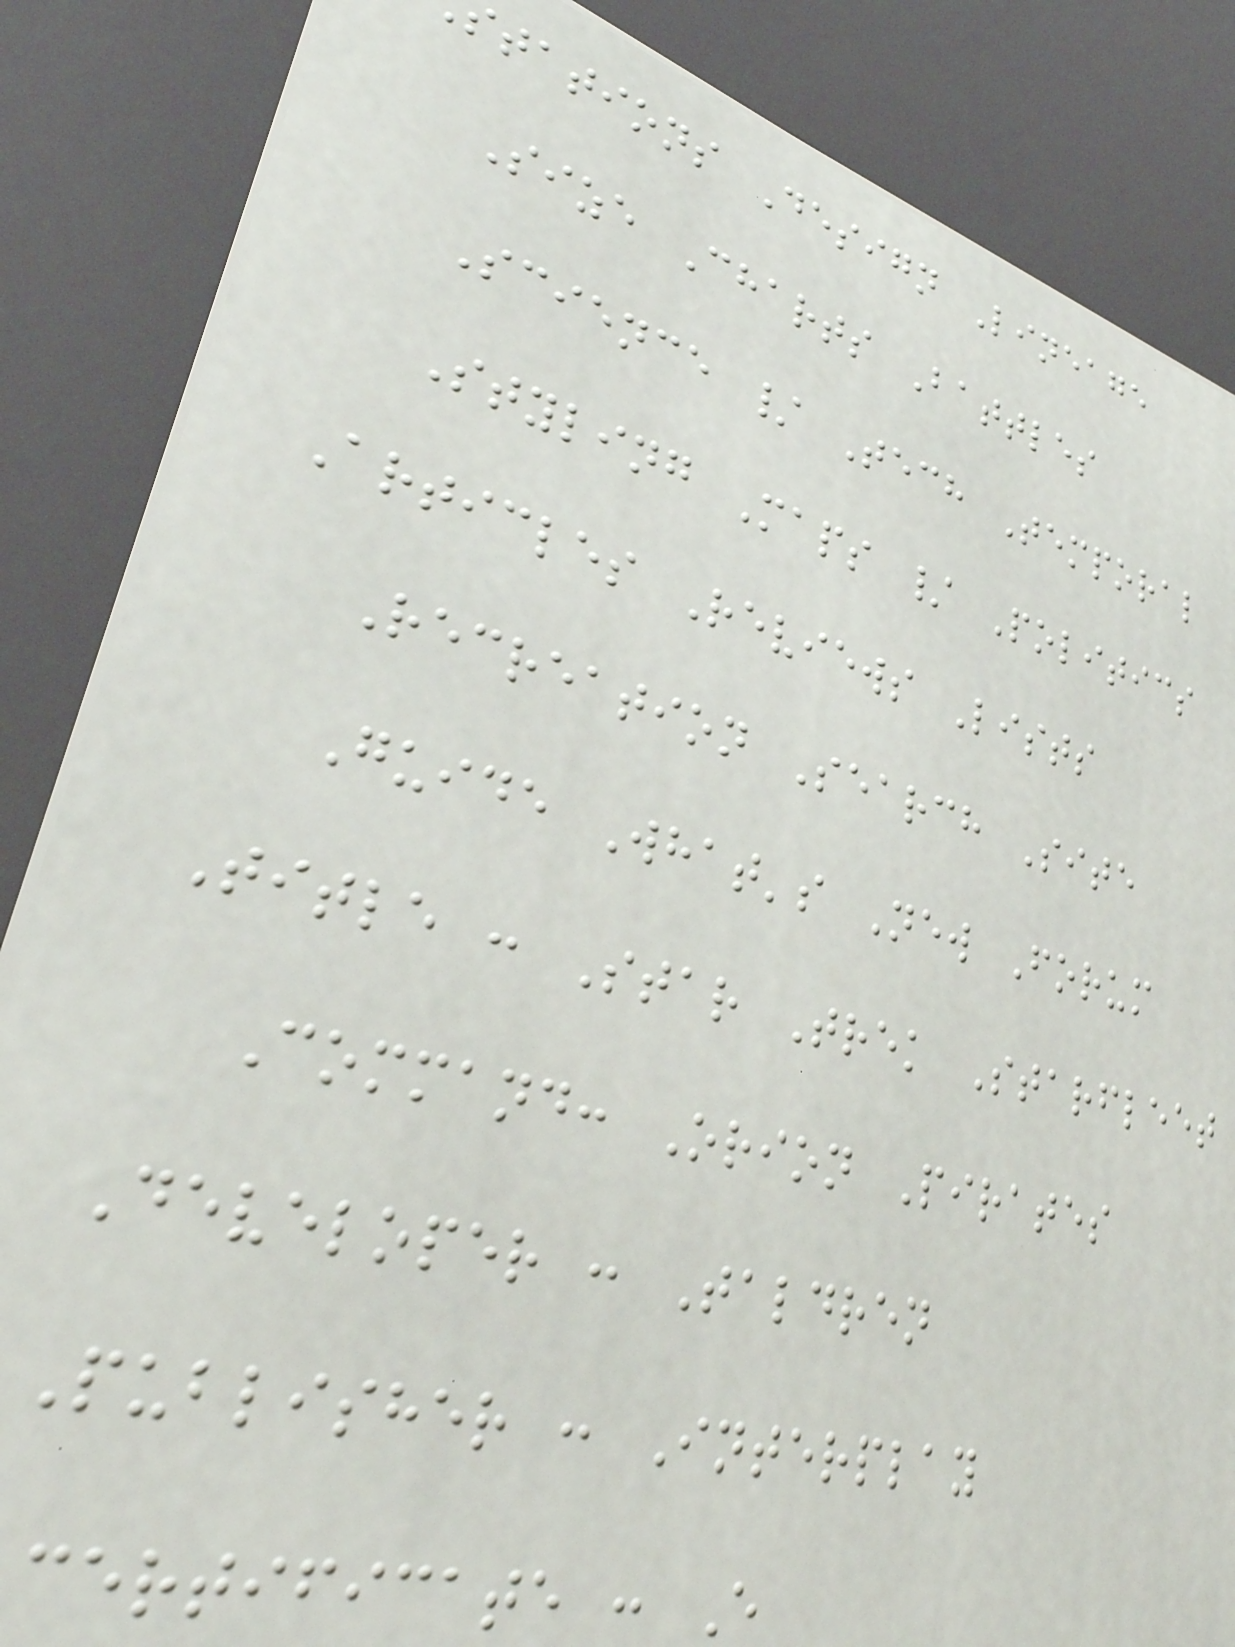tations Design Lineage
Size Charts Battles
Science / Tech Temporal
Styling Maps / Politics
Articles Reviews Lists
Recreation Search Site
Guide What's New Forum
Title : Star Trek Starfleet
Command: Orion Pirates
Developer : Taldren
Publisher : Interplay
certificate : E
